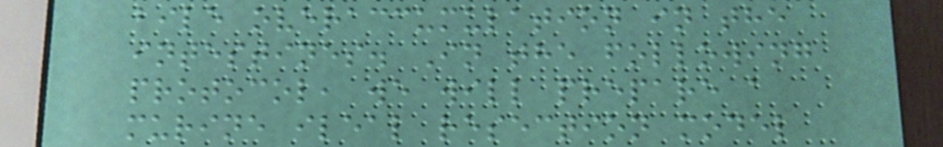bile overaccumulation in the
intestines. In the following
protocol, we will prepare a
murine ileal resection model
